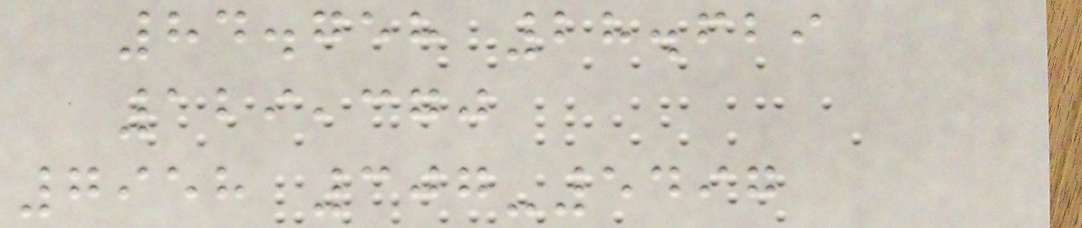84.758 28.629
129,370
7958 307-5497
